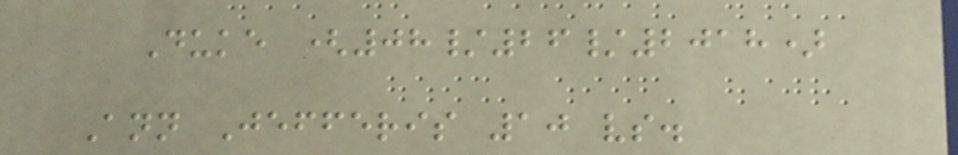Duke (08/26/2018)
Ann Jefferis 10 vs.
